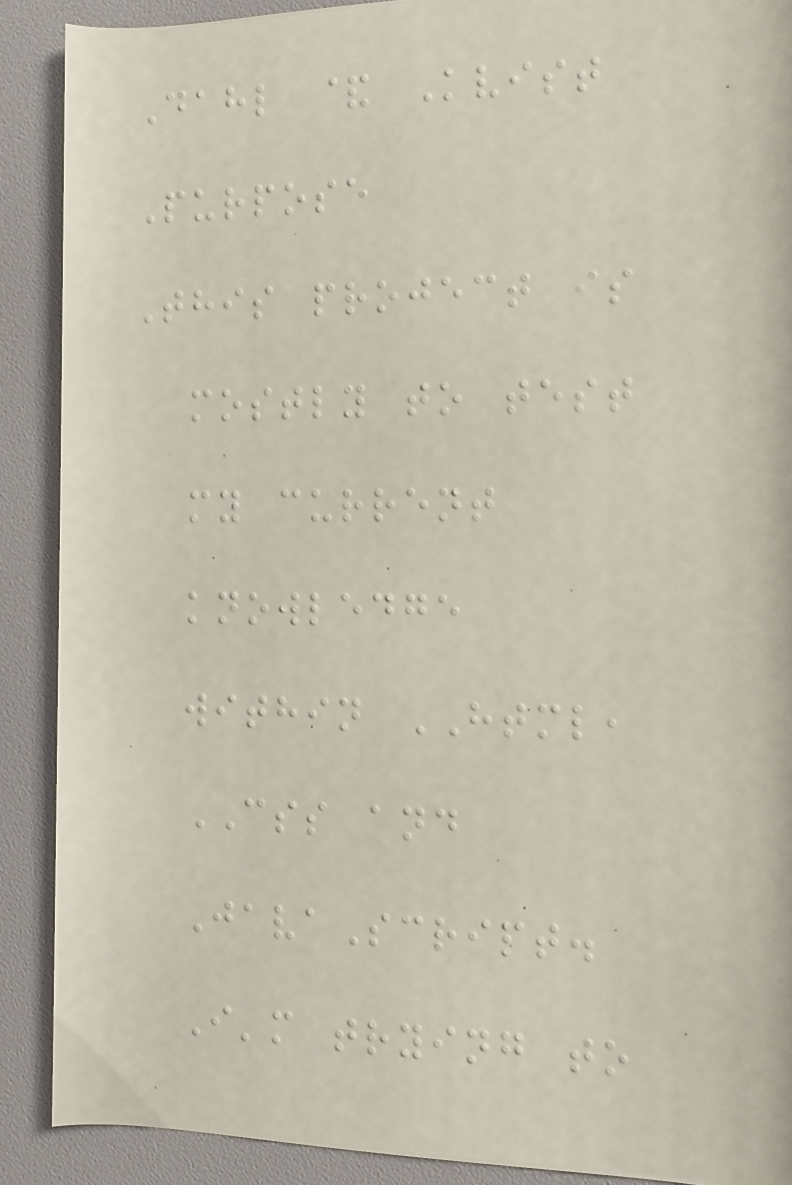Dahl & Kvist
Purpose
This project is
mostly to test
my current
knowledge
within HTML,
CSS and
JavaScript.
I'm trying to
